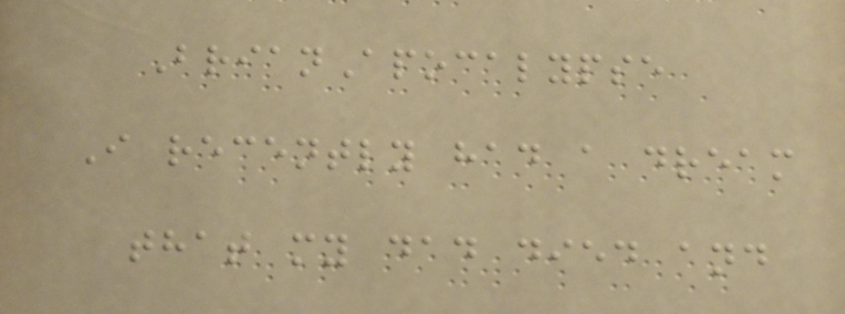BrianApocalypse
I recently had a dream
that my dad died and
